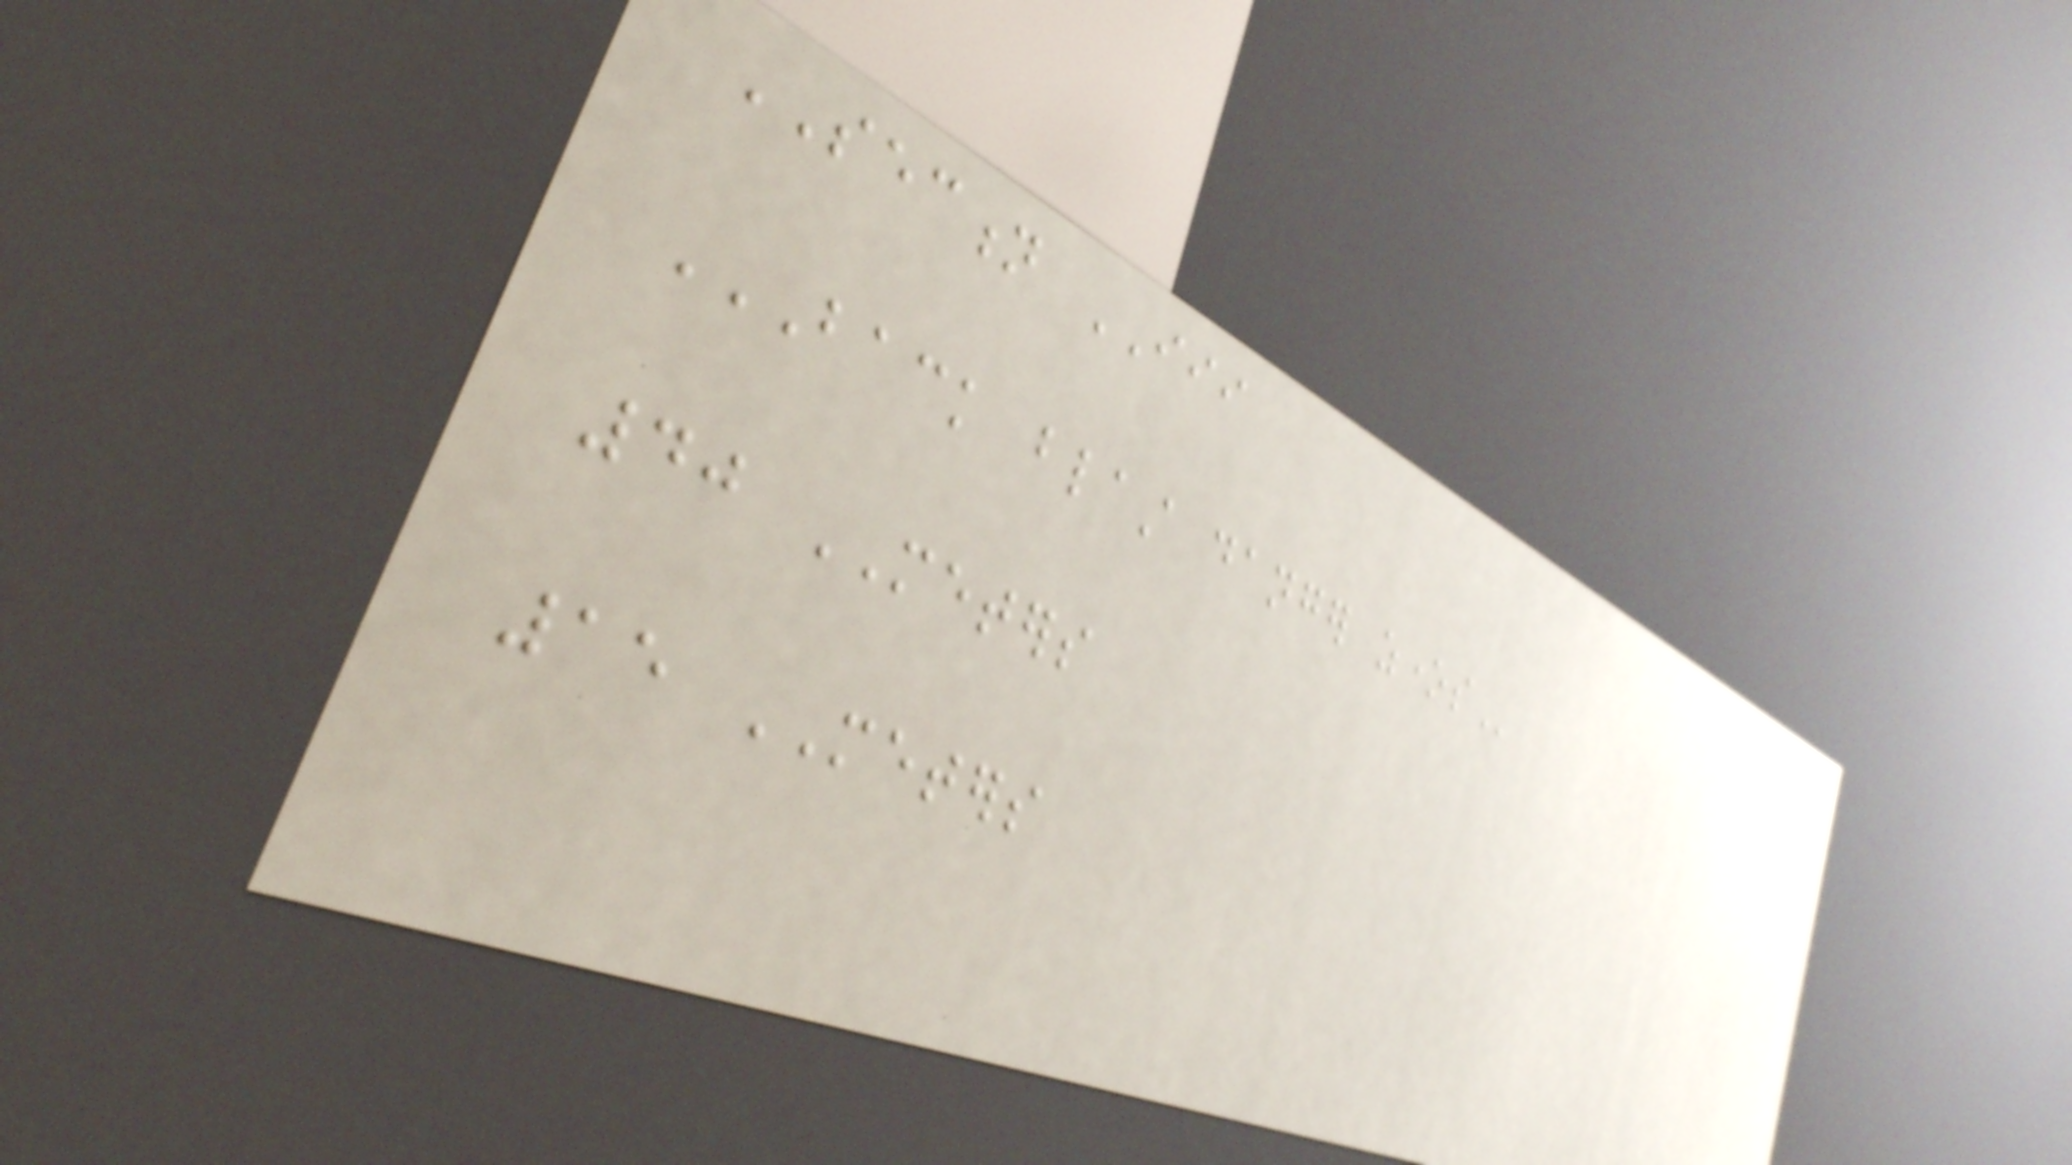SECTION III
BACK BLAST DANGER ZONES
40 METERS
15 METERS
